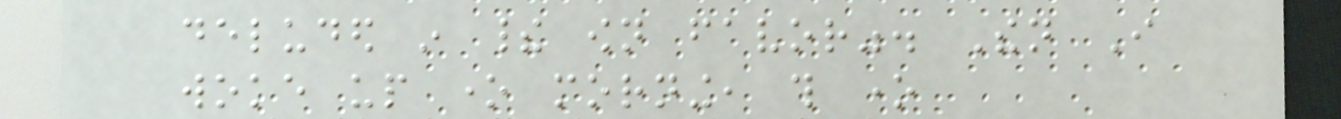deluded in their own favor". Then I
woke up one morning, this one
